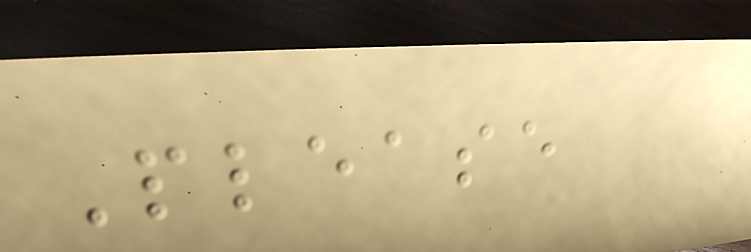Please
